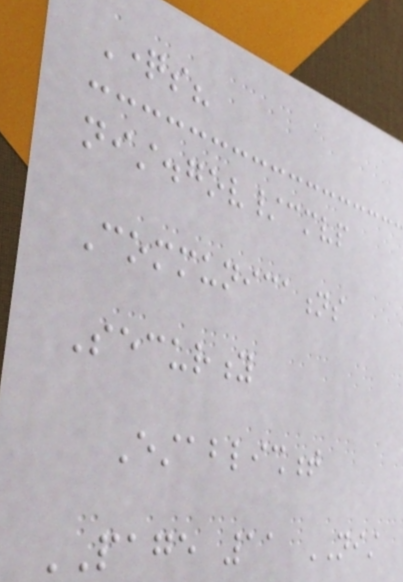Questions?
nist.gov/cmvp
Communications
Security
Establishment
PAGE 11 NIST
